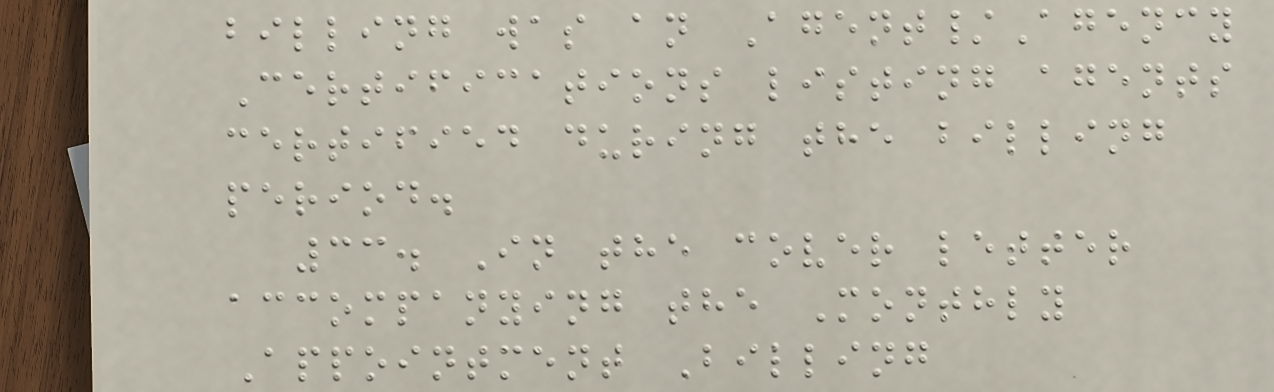billing was an Agent/Agency
Certifications listing agents
certified during the billing
period.
33. In the cover letter
accompanying the Monthly
Appointment Billing
